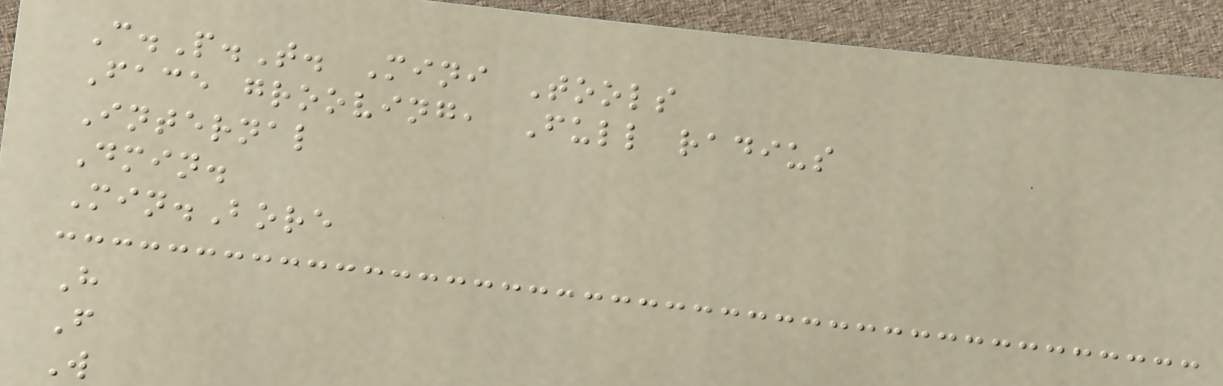C.P.T. Mini Tools
Face grooving, Full radius
Internal
Dmin.
Min.Bore
H
F
W
